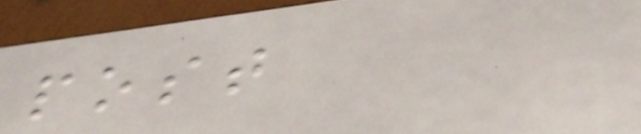post
